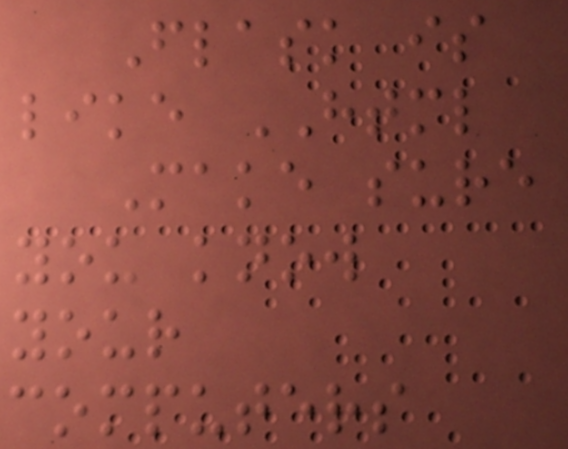Flask is
like HTML
Make sure
you know
your
computers
